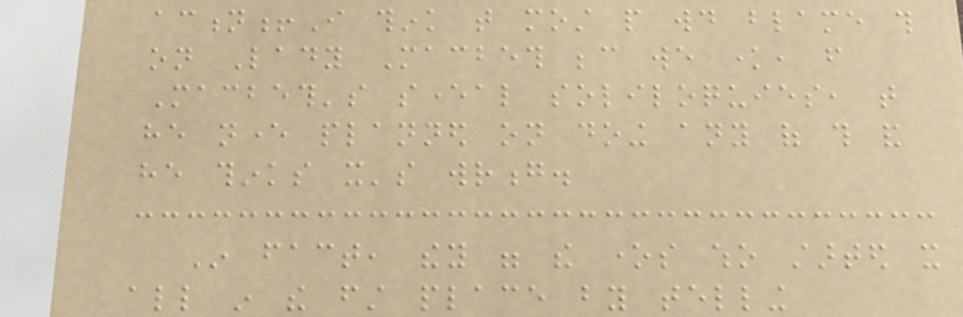action!I think that most people would blame this
on Lady Macbeth because we know, from
Macbeth's several soliloquies, that
he never planned on doing any of this and
he thinks it's wrong.
In fact, they were the ones who started it
all in the first place by telling
